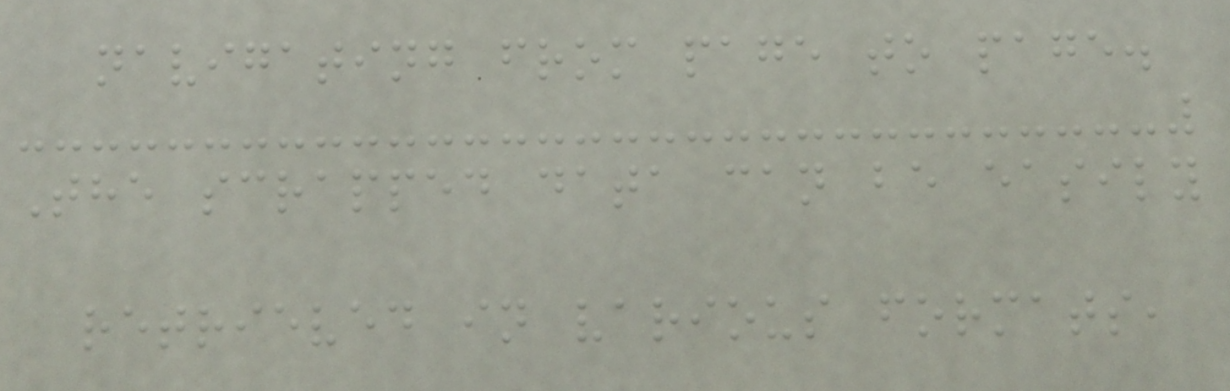navigating from page to page.
The scrapped data can be easily
retrieved in various formats,
